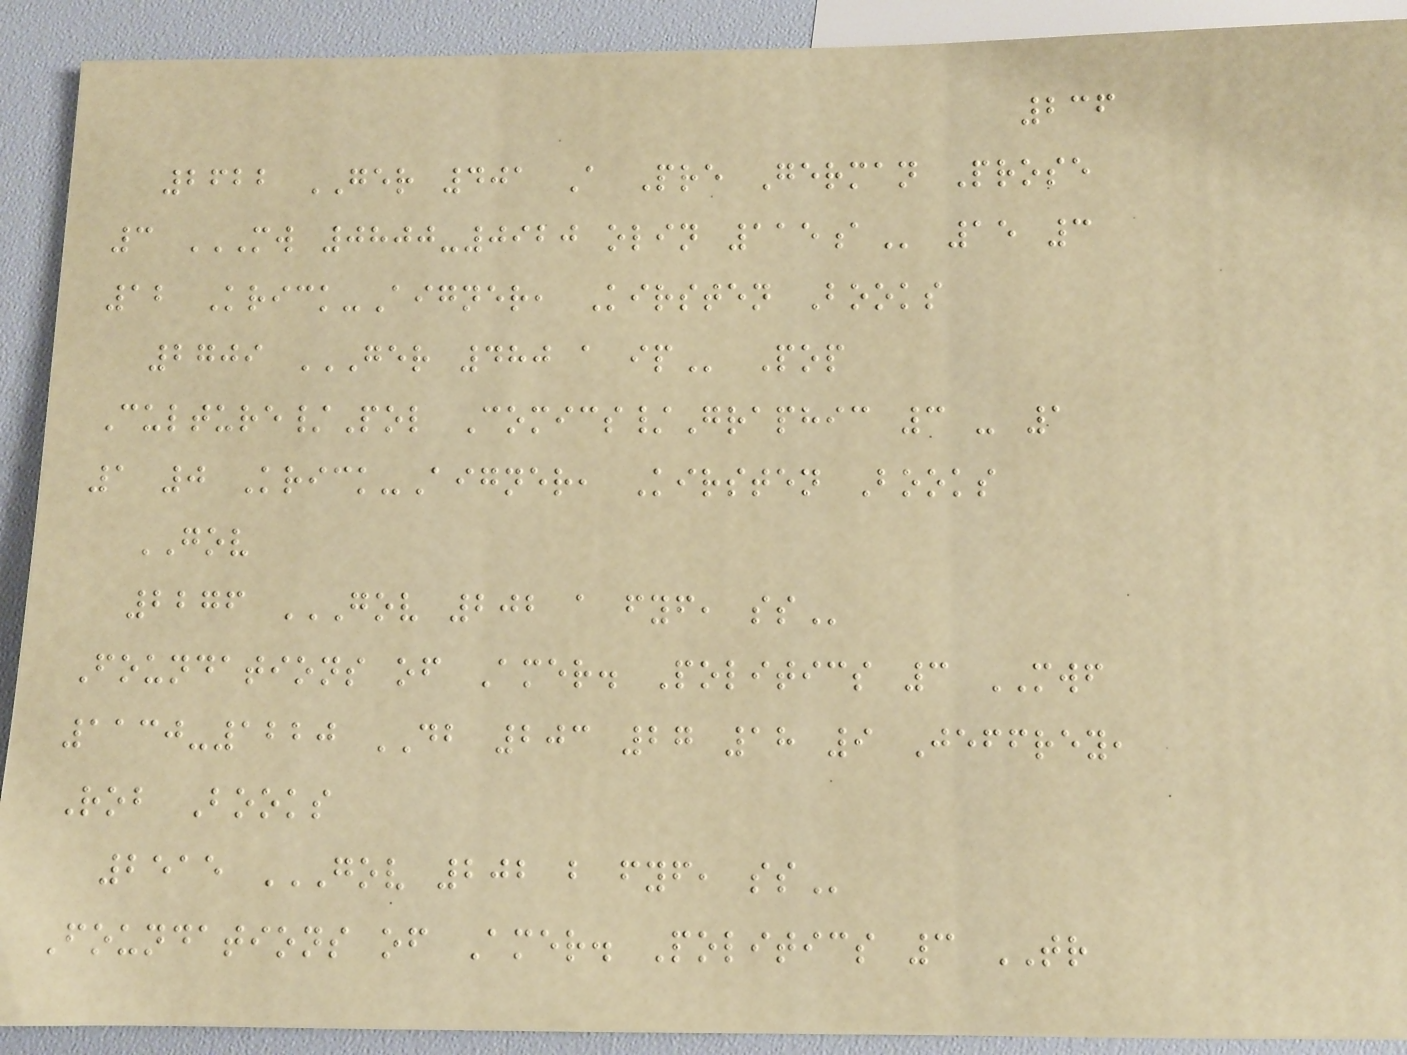236
2622 GER 401 A Pre German Prose
3 MW 0800-0920 OLIN 115A 15 3
12 Krick-Aigner, Kirsten Books
2709 GER 480 A IP Pop
Culture/Pol Comics/Graphic 3 - 1
1 0 Krick-Aigner, Kirsten Books
GOV
2276 GOV 202 A FYF, SS
Foundations of Amer. Politics 3 MWF
1130-1220 DB 203 27 18 9 Jeffrey,
Rob Books
2515 GOV 202 B FYF, SS
Foundations of Amer. Politics 3 TR
